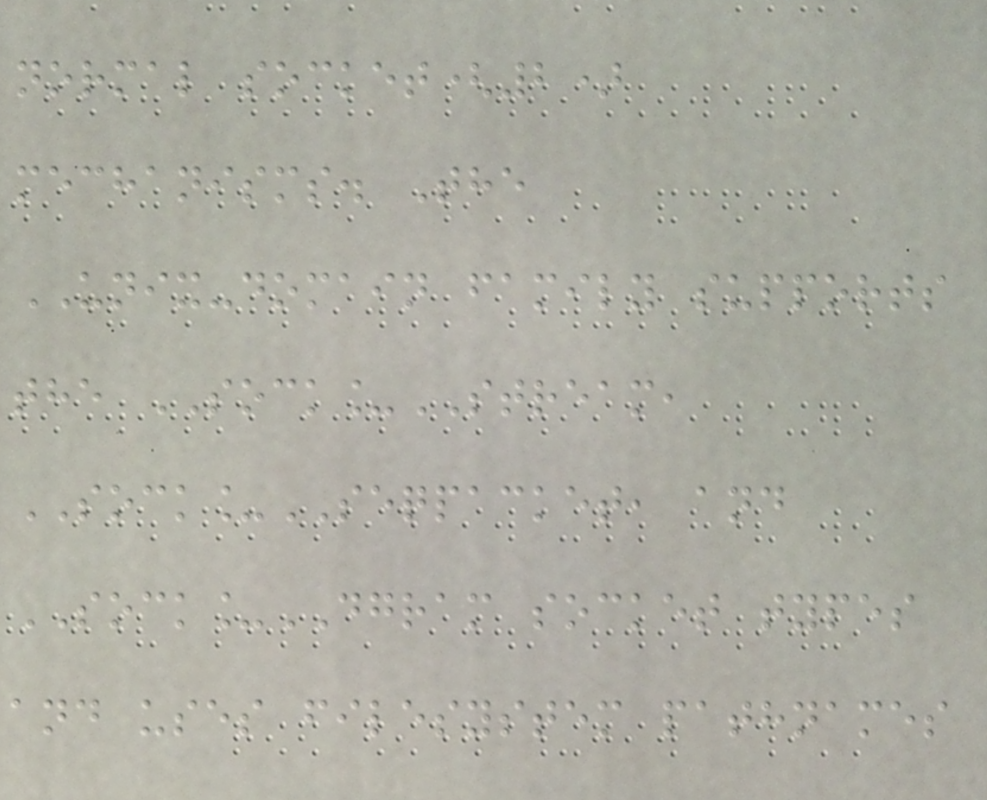normal socket(2)
mechanisms. The
UNIX-domain family supports
the SOCK_STREAM,
SOCK_SEQPACKET, and
SOCK_DGRAM socket types
and uses filesystem pathnames
